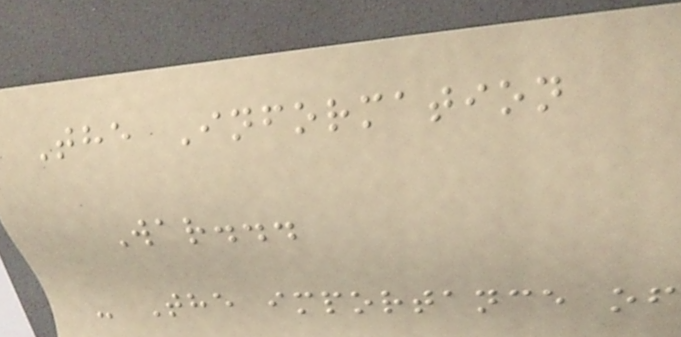The Information
War...
- The importance of
